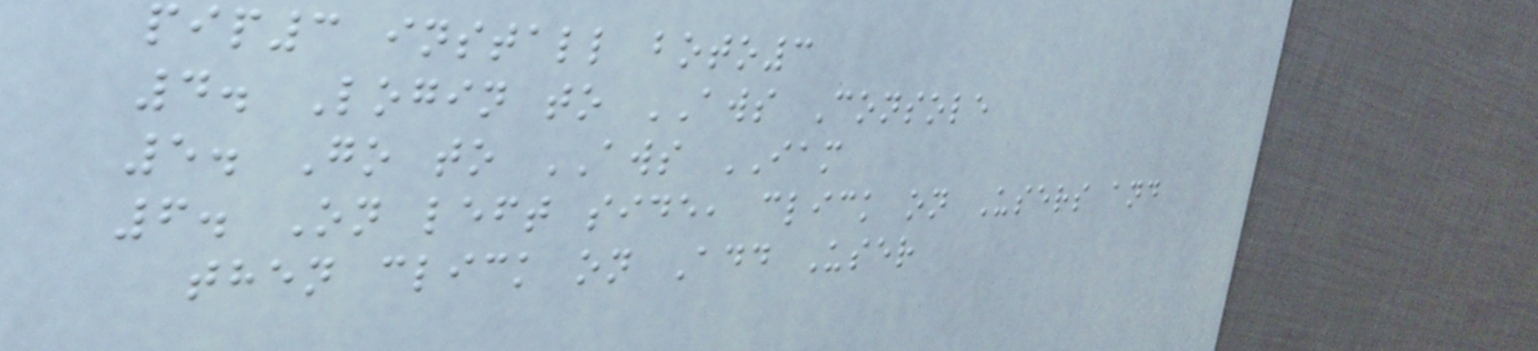pip3 install boto3
4. Login to AWS Console
5. Go to AWS IAM
6. On left side, click on Users and
then click on Add User
